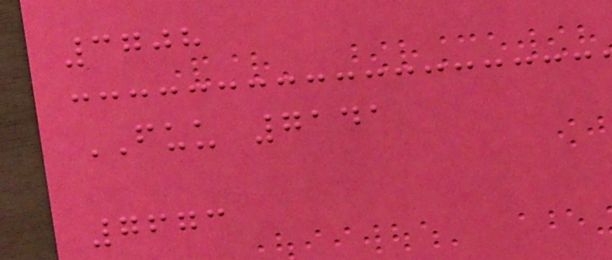3708
FUU 7141
7673
